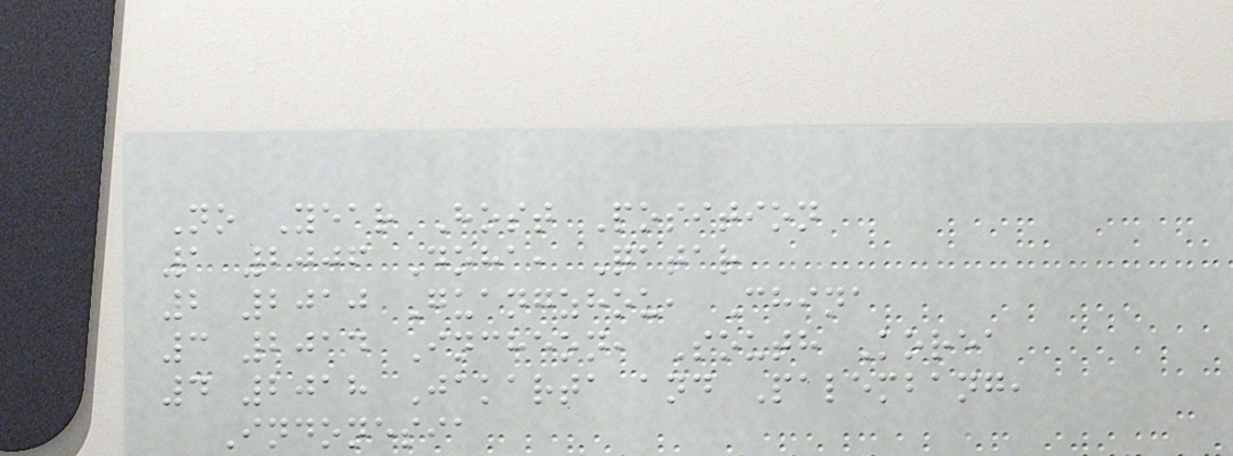No Year Host Position
1 2006 Doha, Qatar
2 2010 Guangzhou, China
3 2014 Incheon, South Korea
4 2018 Jakarta and Palembang,
Indonesia
